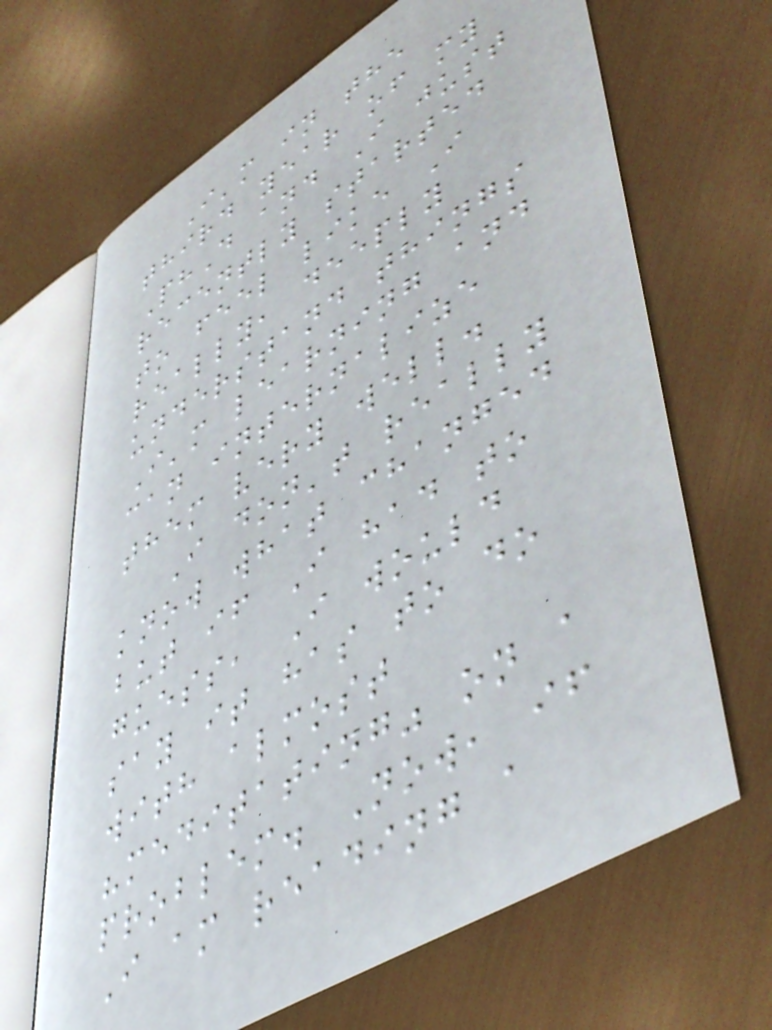I'm in the
third year of my
PhD and I just
recently started
to feel like I
really, deeply
understand things
I'm learning and
can internalize
them very well.
I don't really
know what changed
but if I had to
guess, I would
say it has to do
with almost
"meditating" on a
problem. Now, if
I am reading a
